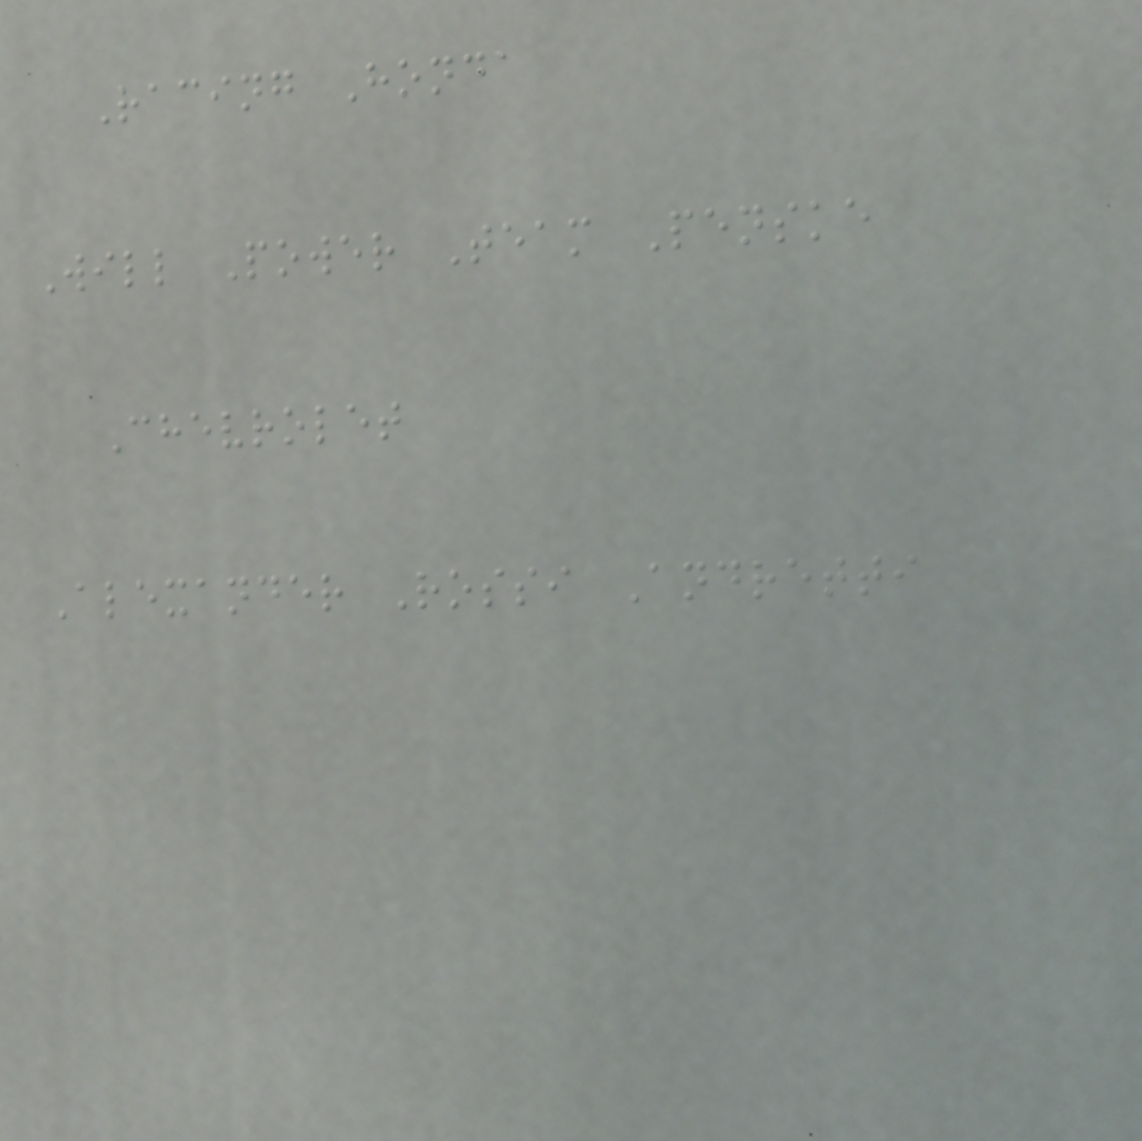Racing Honda
Will Power Team Penske
Chevrolet
Alexander Rossi Andretti
